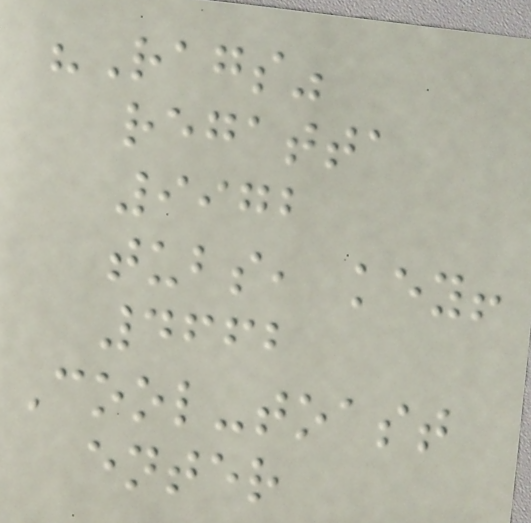"Rags"
regatta
9972
tubs, key!
4662
Cool-toast
enter
